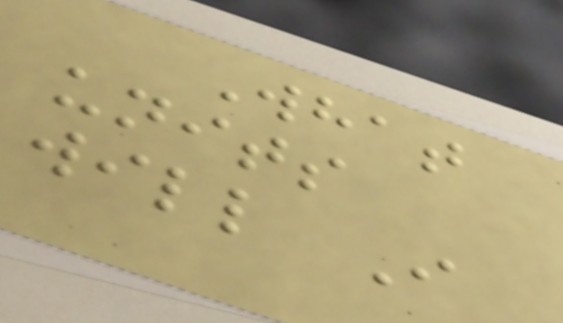What
units
will I
